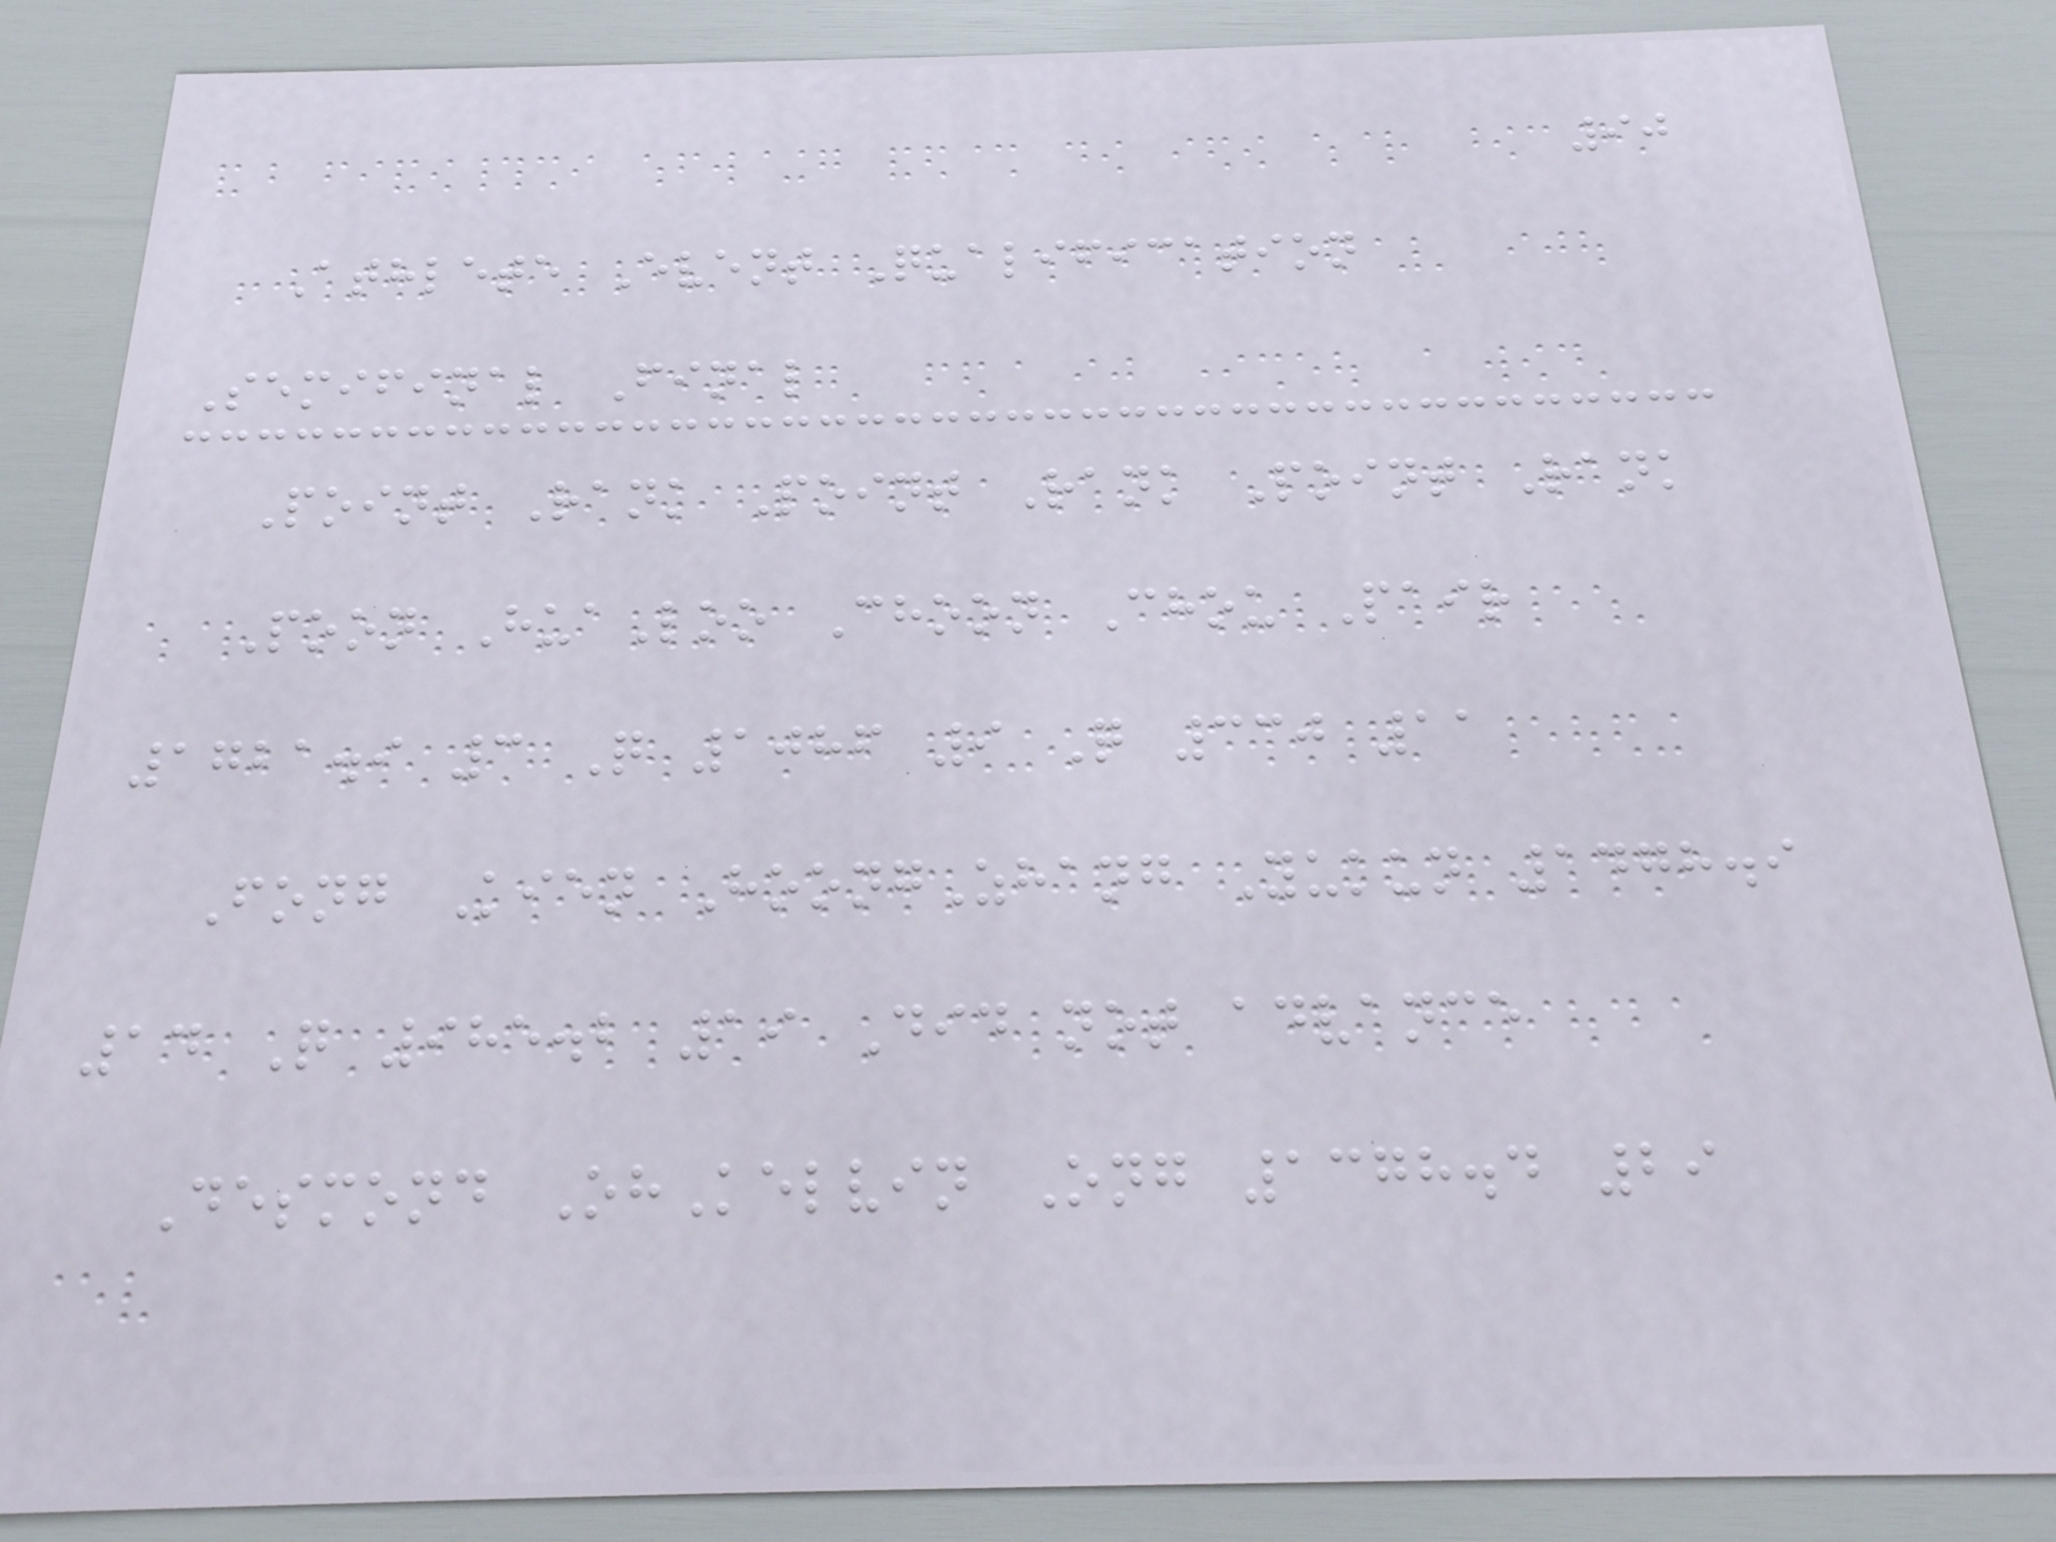90
Athlete Event Qualification
Semifinal Final
Point Rank Point Rank Point Rank
Poon HuaLoo Choon Chou Pair
1721.9 3 Q 1086 9 Q 330 11
Fong Kien HoongZhang Yukun 1478.9
14 Q 985.2 19 Did not advance
Desmond OhKelvin Ong 1378.4 29
